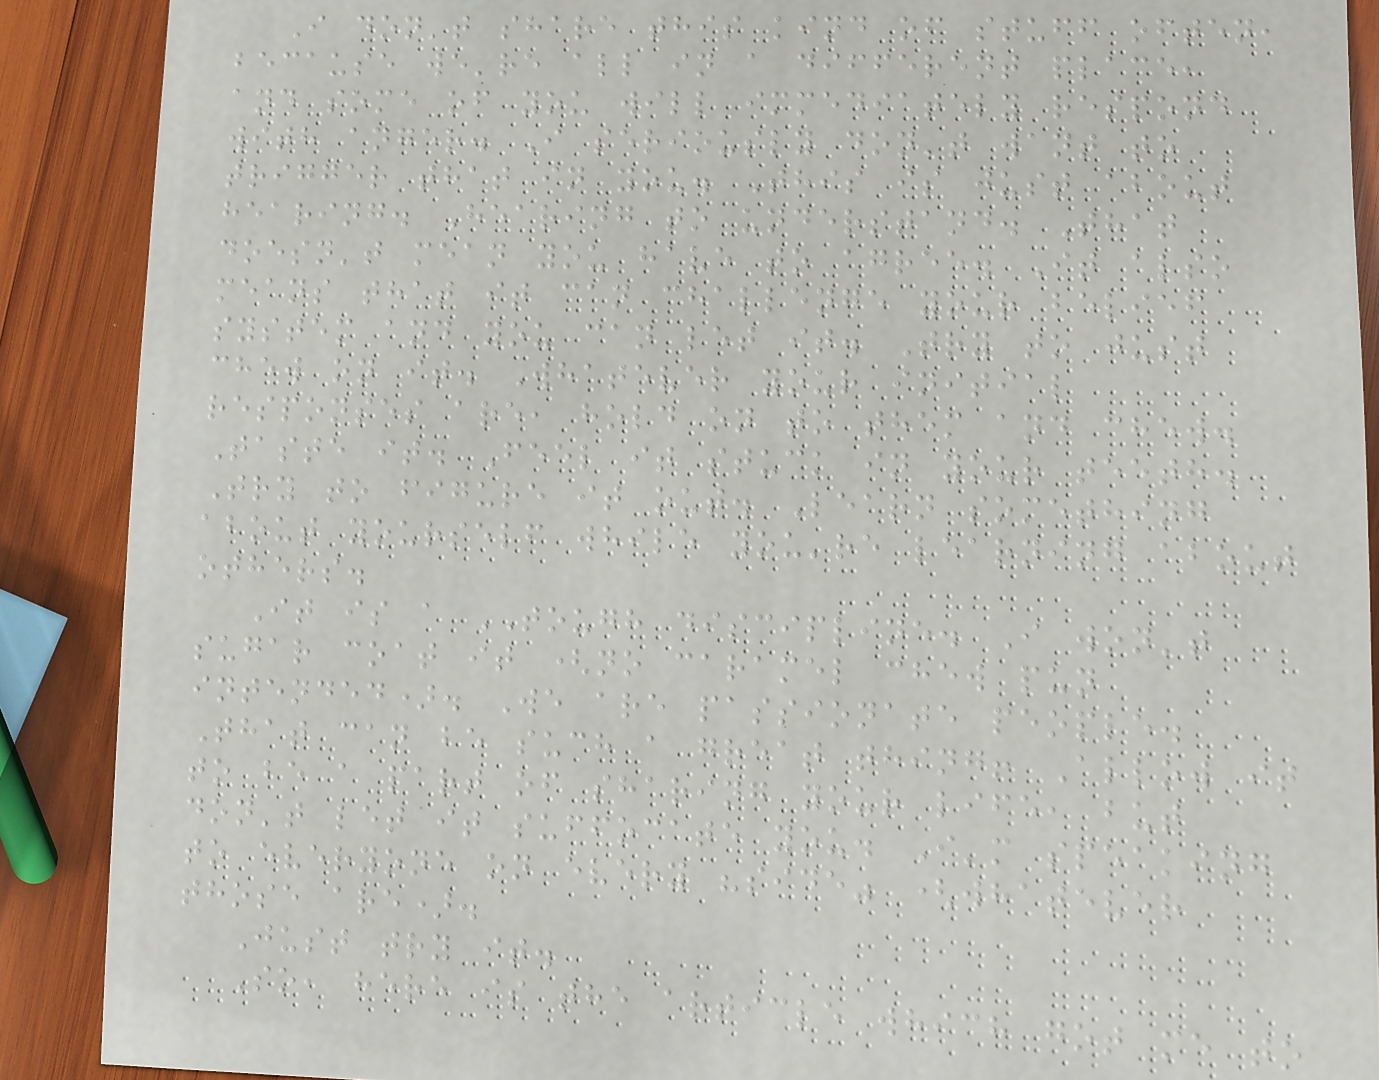I don't share this kind of stuff often,
because we're all in a different place,
and some of you will immediately respond
with anger. I seriously don't want to
trigger that in you. This is just about
hearing. Hearing to understand. That
doesn't mean you have to agree. It also
means that it can challenge your belief
system and you can let it. Try to just
chew on it. Whatever your initial
responses are, hold on to them and chew.
Taste it. Feel it stuck in your teeth.
Try to figure it out. Learn something
about yourself while you're learning about
others.
It is a TOUGH discipline. I won't
sugar coat it (no caramel chew pun
intended). We are passionate people.
That can be such a great thing! Allow it
to be a part of sharing your life, but
don't let it suffocate you. I'm speaking
to everyone on every "side" (whatever
those are).
Just try it.
So, here is the article which got me to
